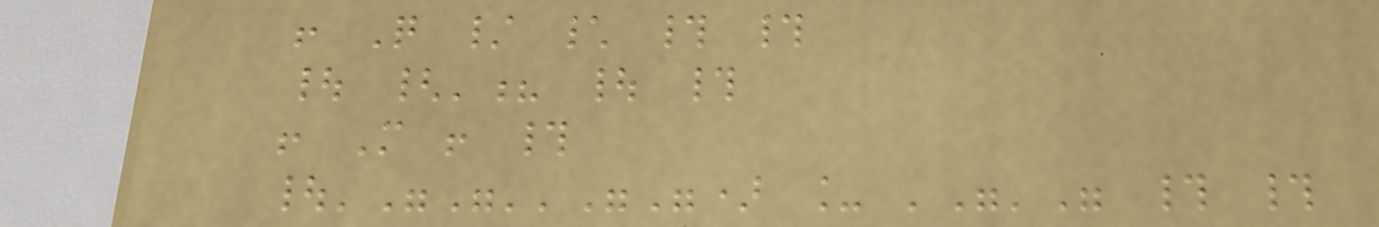! Q / \ # #
| {'? | #
! M ! #
|'""''"") _ '"'" # #
